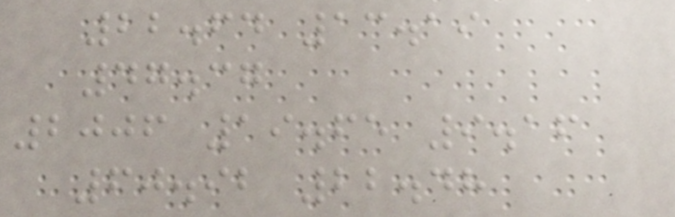22.64 13.19
47.37
2006 19.65 9.16
60.92 22.48
